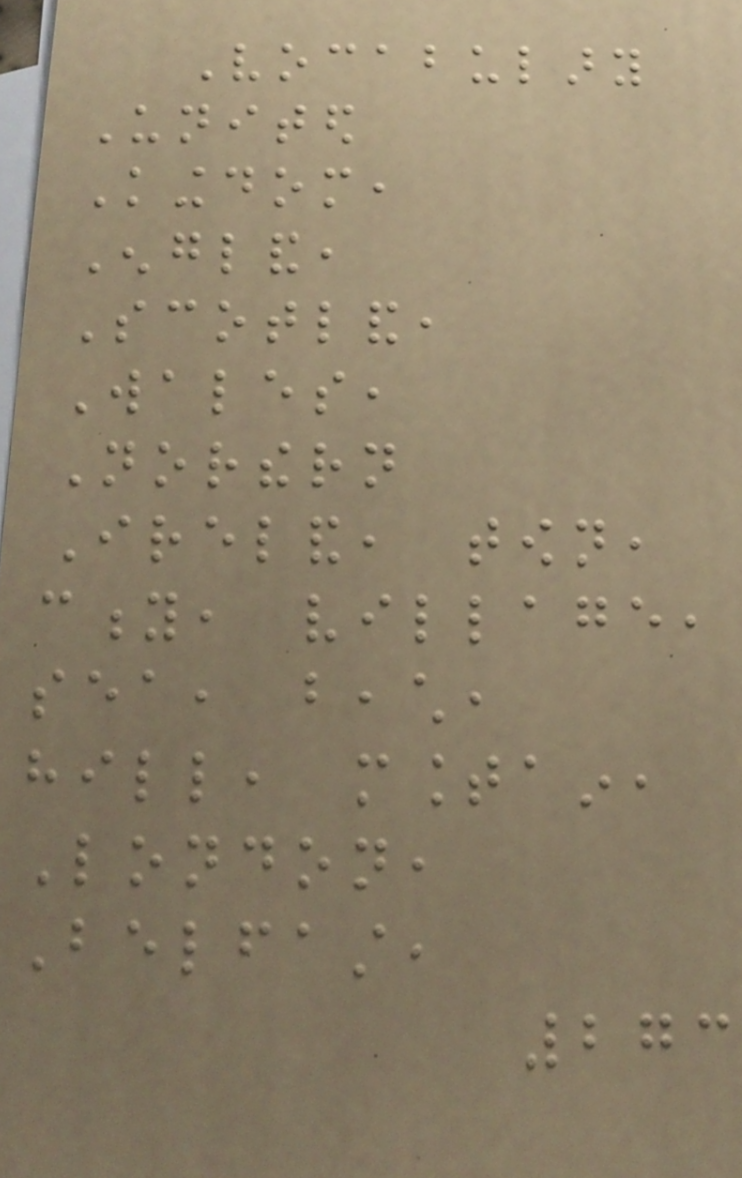Vocabulary
United
Kingdom,
England,
Scotland,
Wales,
Northern
Ireland, town,
city, village,
sea, beach,
hill, mountain,
London,
Belfast,
273
